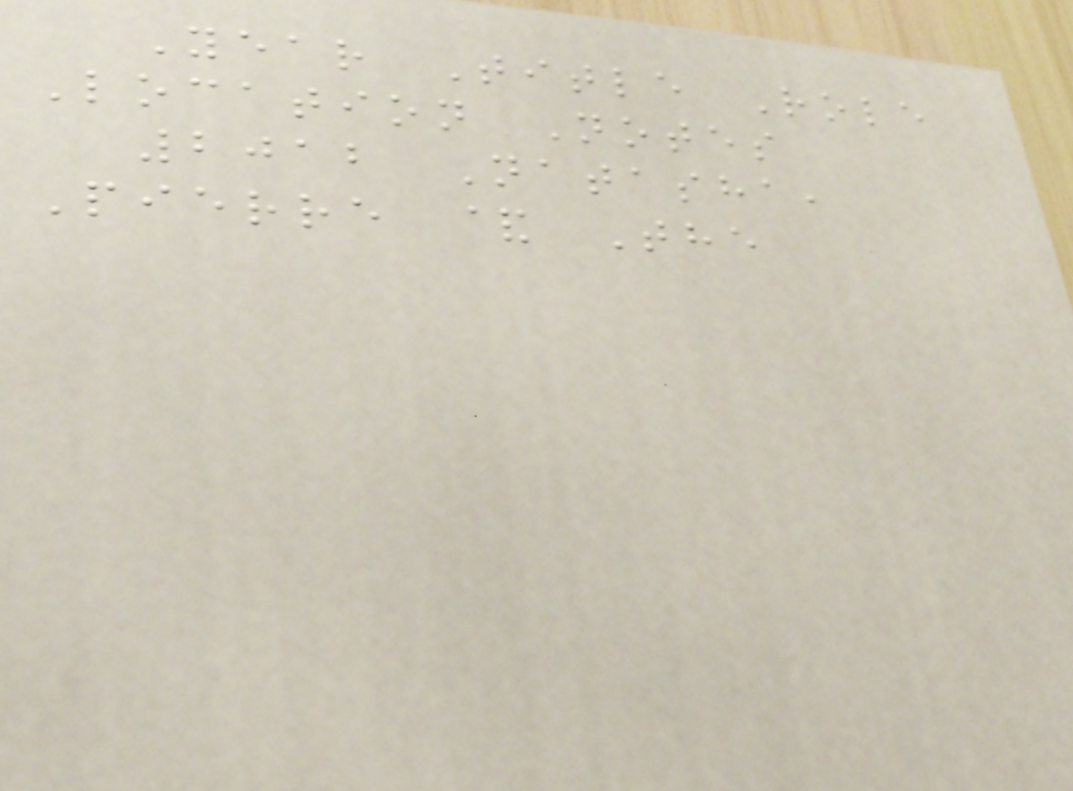Year Title Role
Location Notes
2012 Natasha,
Pierre & The
